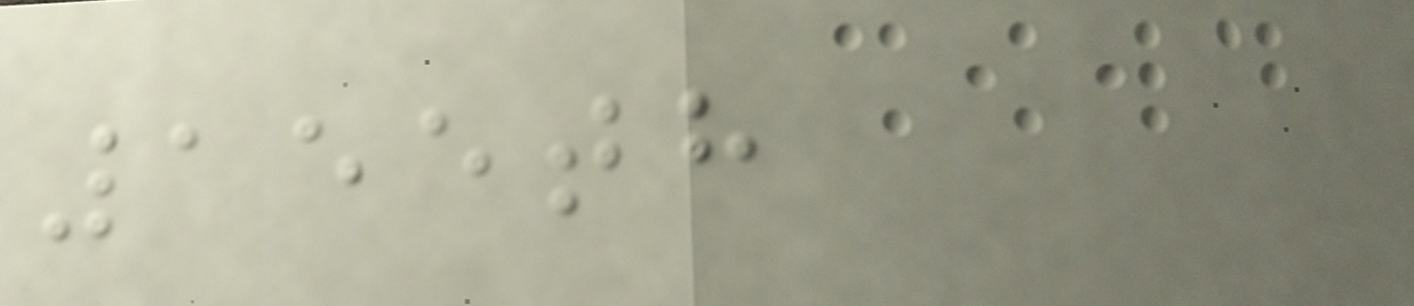155th
